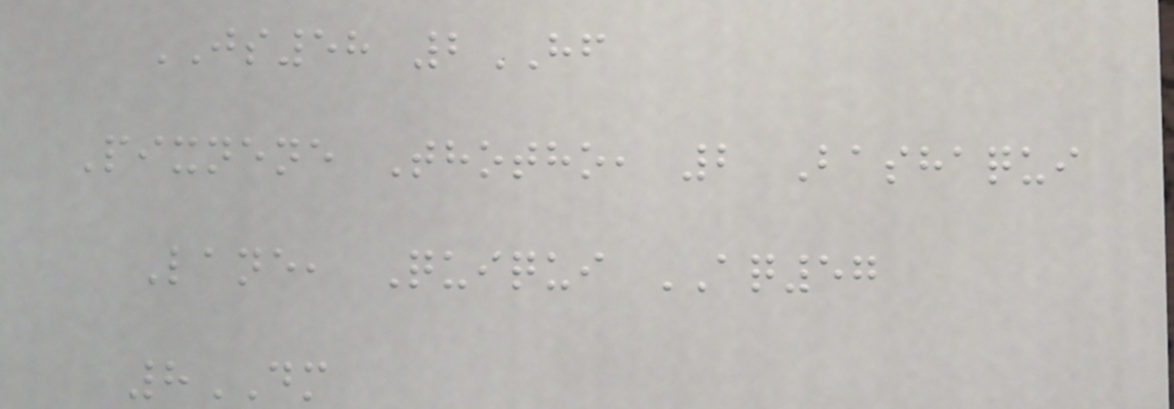JS58 2HF
Pixnene Thotho, 2 Bashaqui
Lane, Quiqui AQ57
8DM
